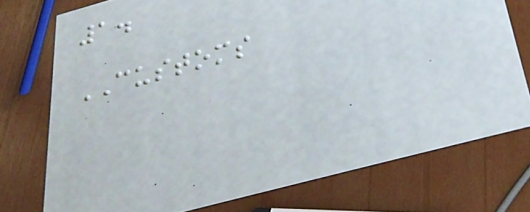1.
CUSTOMS
